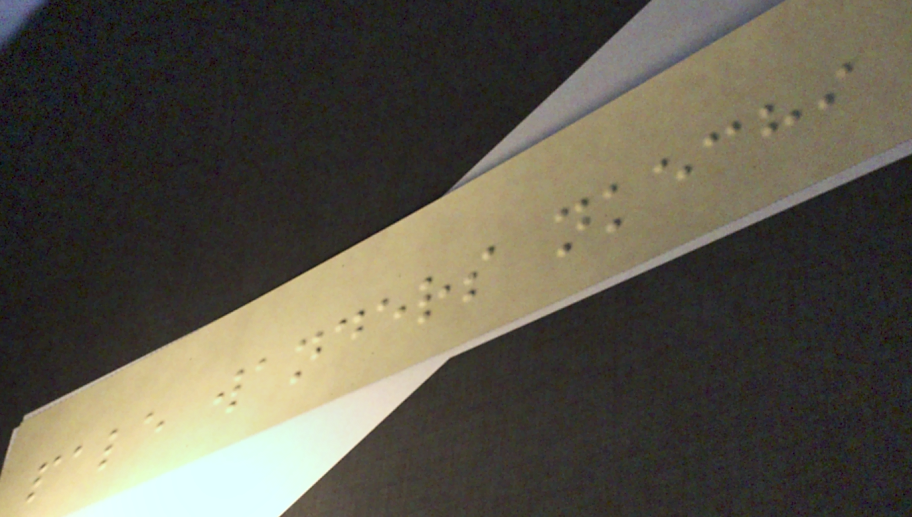pale wanders nkechi
